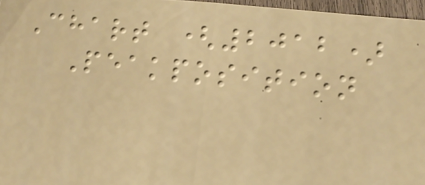Chart (2012)
Peakposition
